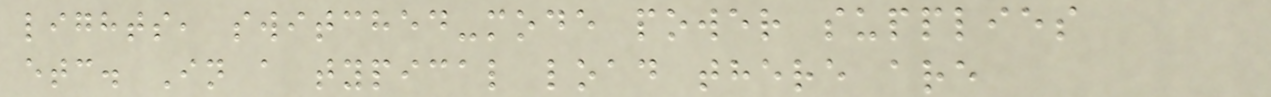lights, switched-mode power supplies
etc. In a typical load there are
